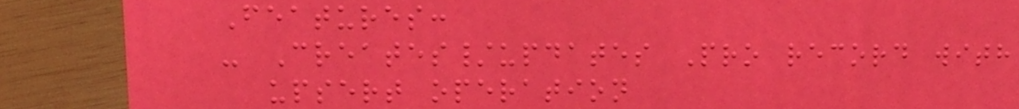Features:
- Creates/updates Pro record with
upsert operation
